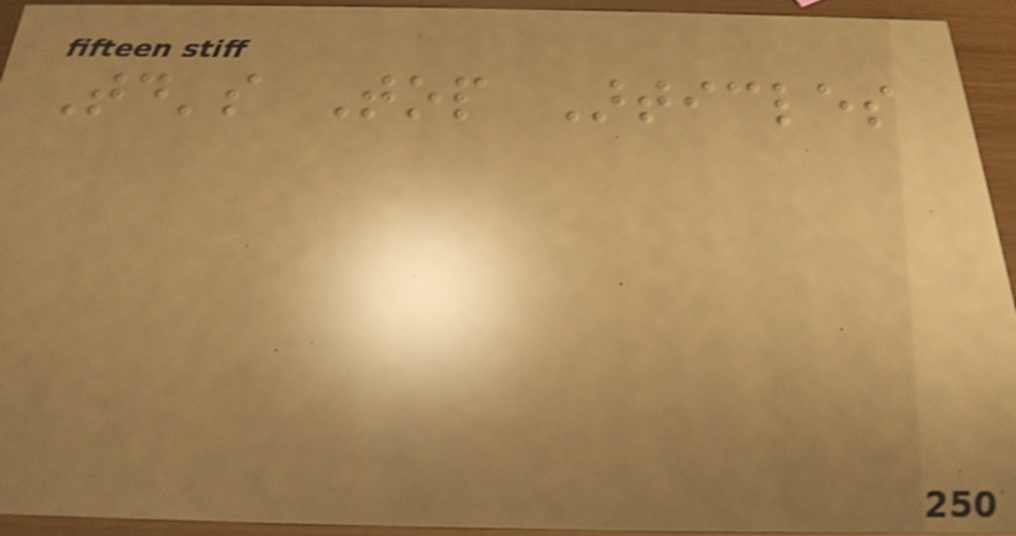Today's Top Articles
